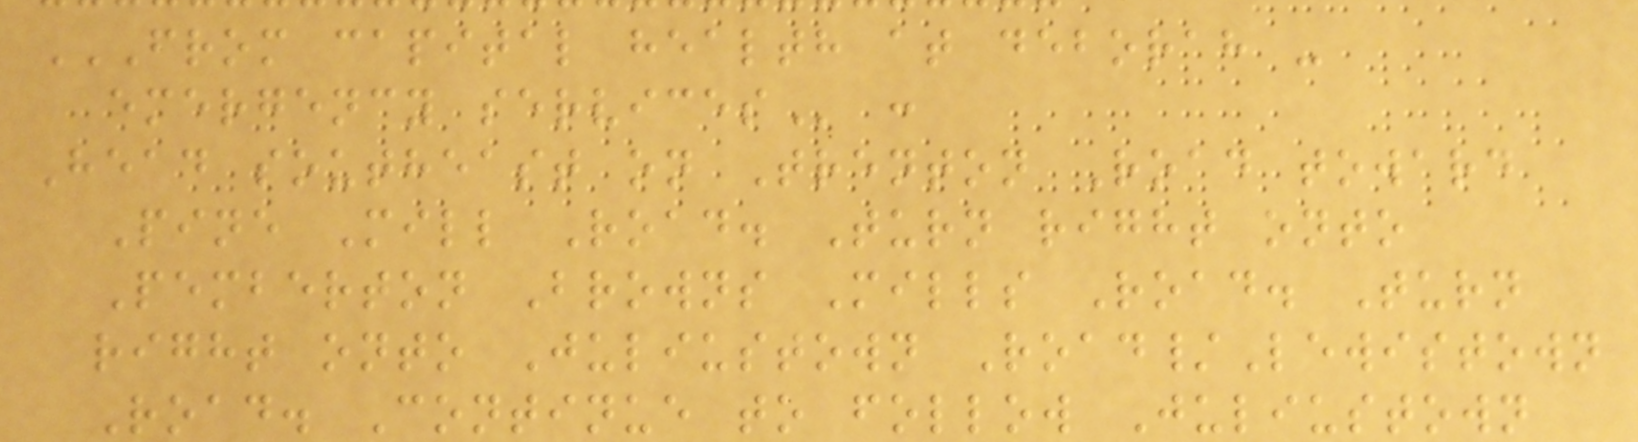FROM CAPITAL HEALTH AT DEBORAH -
EMERGENCY SERVICES :
Head southeast on Trenton Road toward
Pine Mill Road. Turn right onto
Pemberton Browns Mills Road. Turn
right onto Juliustown Road/Lewistown
Road. Continue to follow Juliustown
